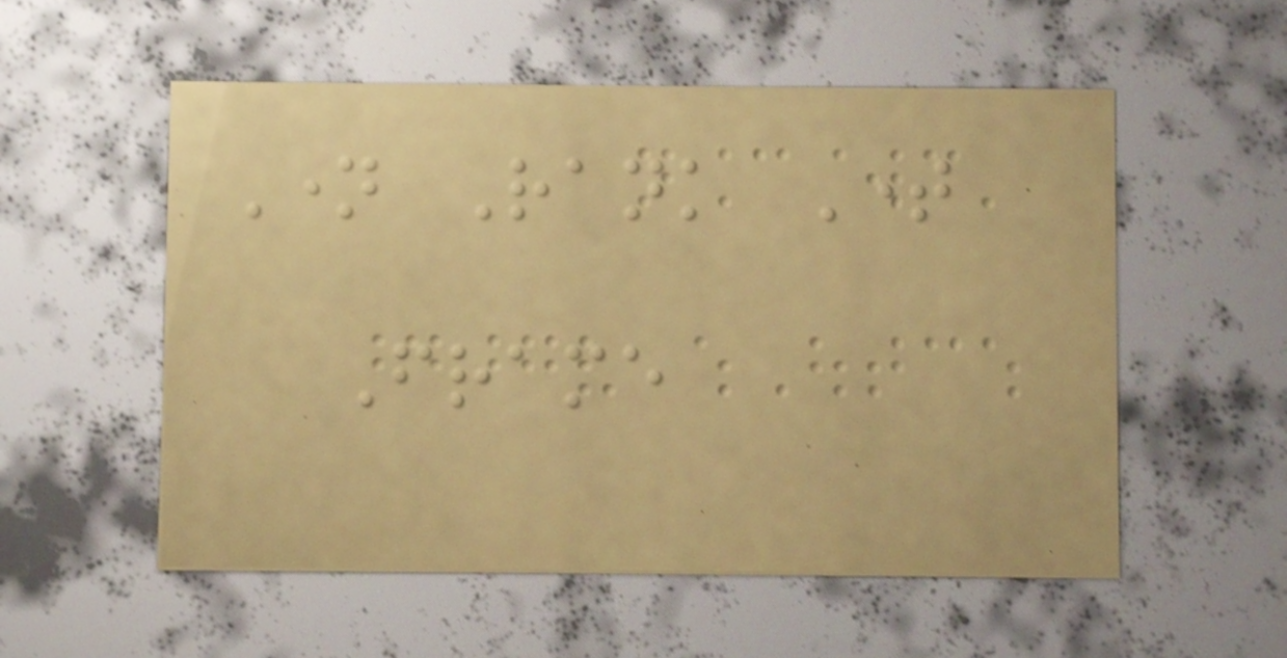Name Rank Time
Frame
